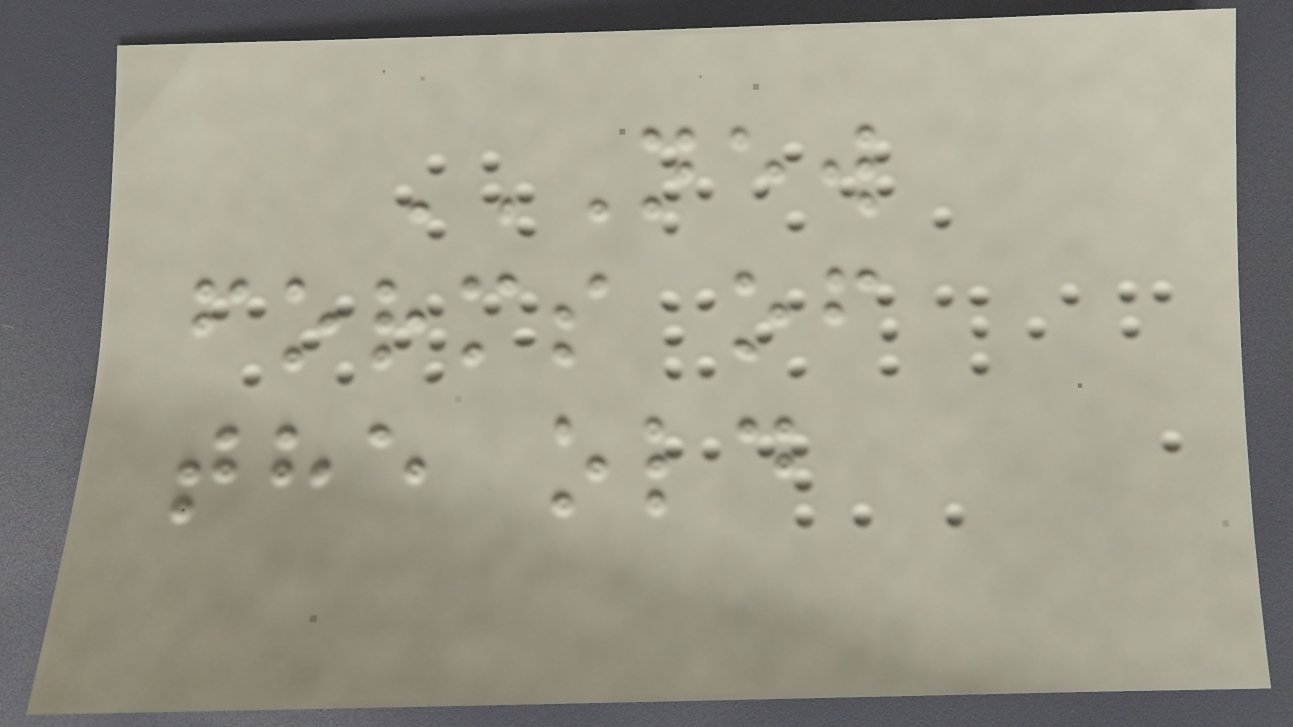NEW
FORMS OF
THE OLD
